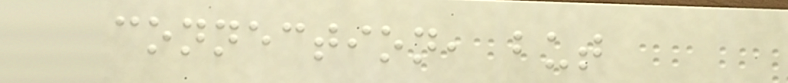connection, but
